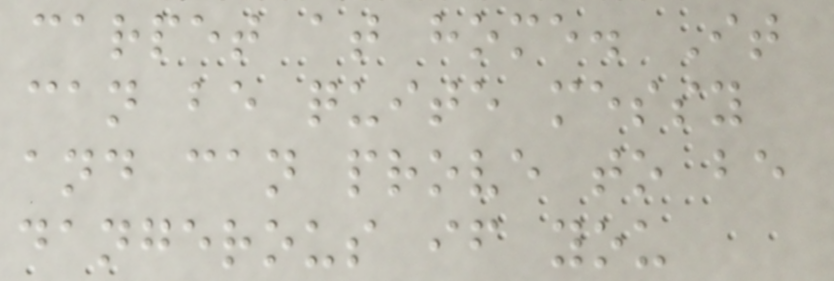carpet at home. It
can be quite messy
and can prove to be
dangerous if you
